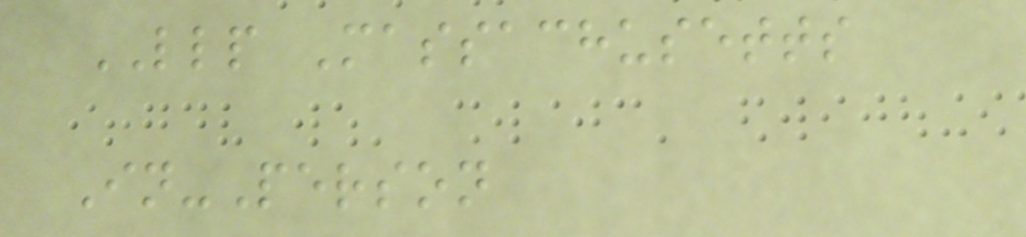LLP Massachusetts
In-Person
